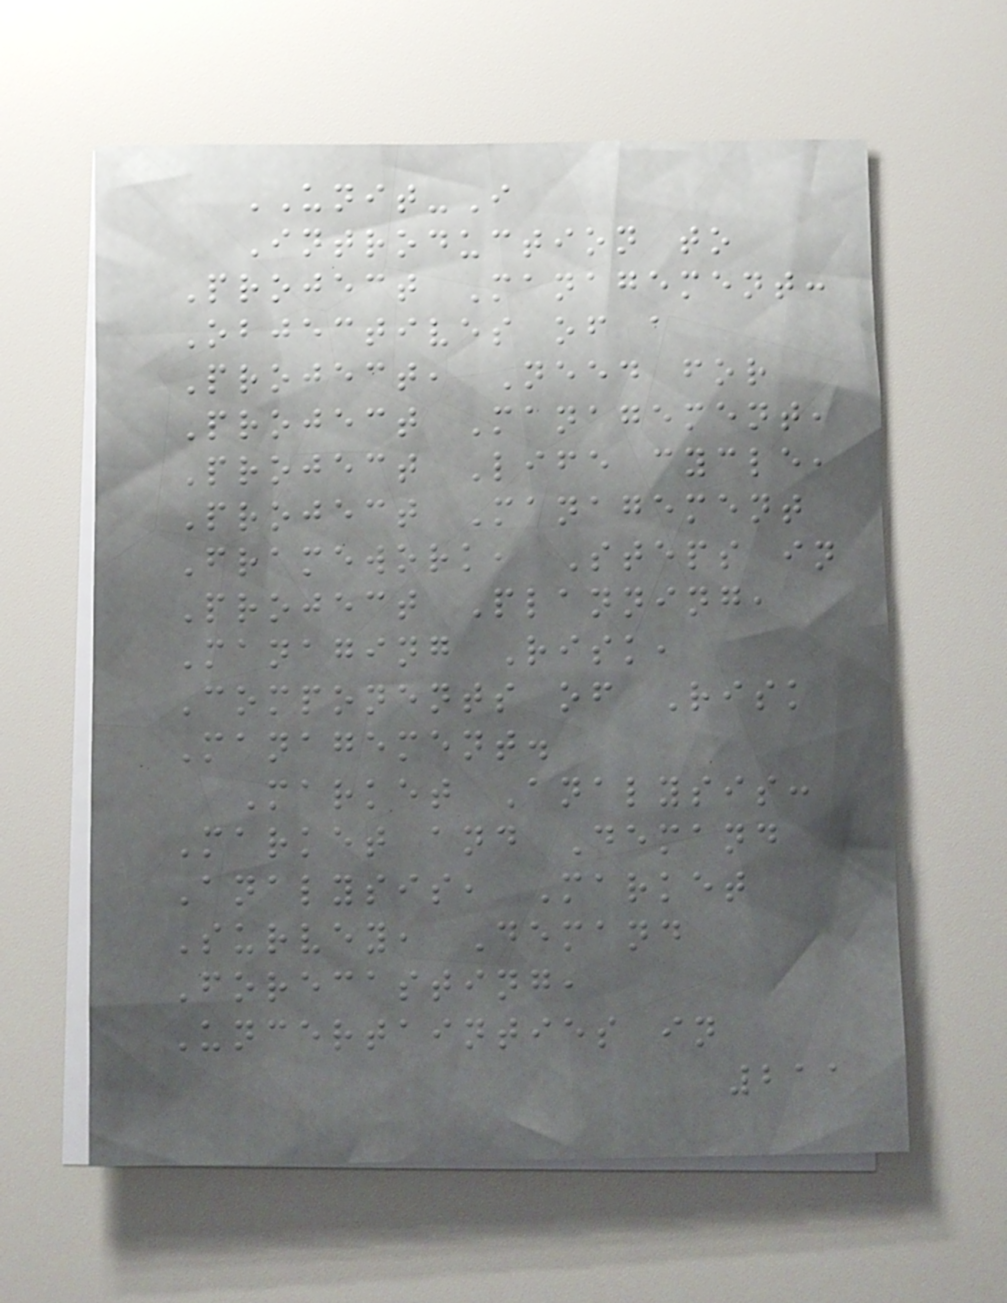UNIT-I
Introduction to
Project Management:
Objectives of a
Project, Need for
Project Management,
Project Life cycle,
Project Management
Framework, Steps in
Project Planning,
Managing Risk,
Components of Risk
Management.
Market Analysis:
Market and Demand
Analysis, Market
Survey, Demand
Forecasting,
Uncertainties in
211
